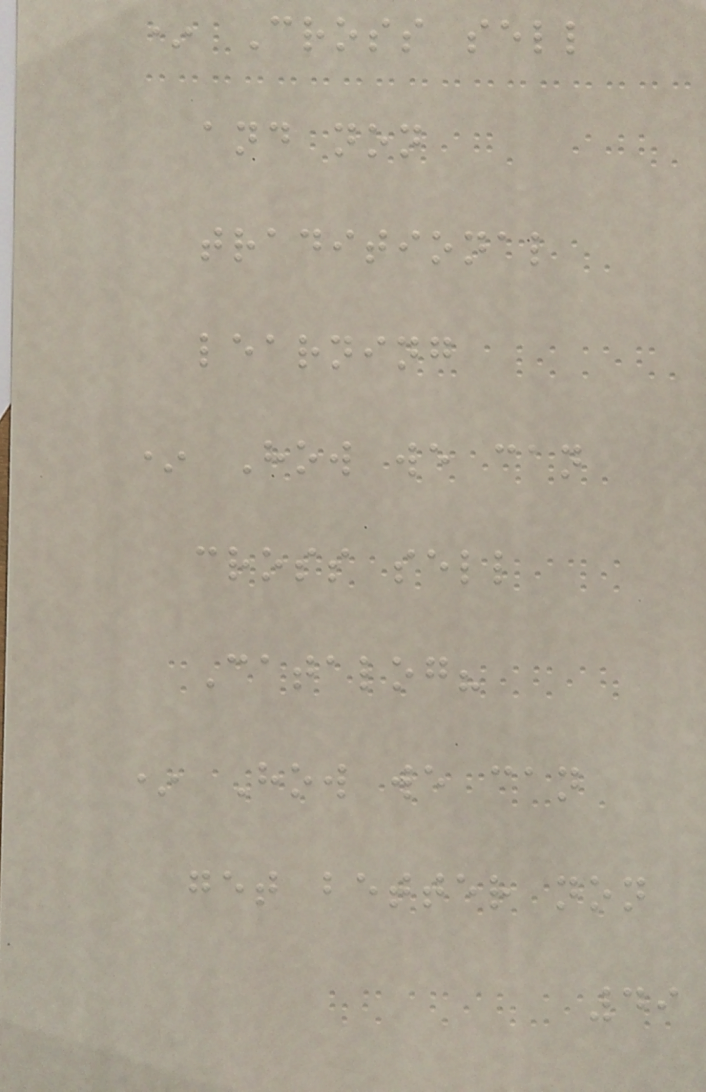* Cross sell
and non
traditional
learning
* How we can
cross sell
Catalog?
* How we can
get better non
49
